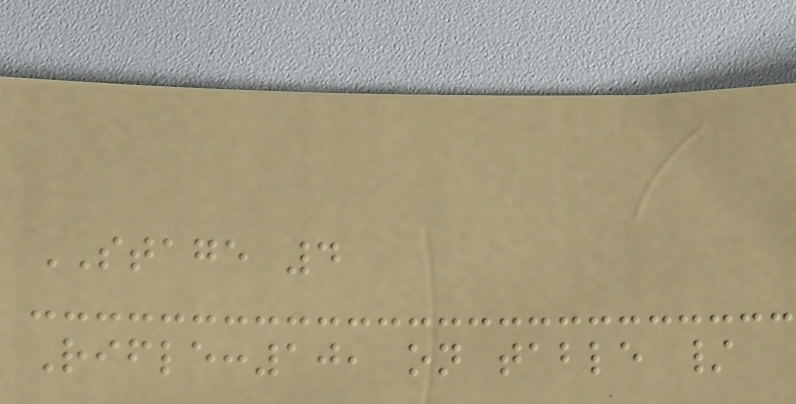STAGE 4
Rifle:10, on table /
